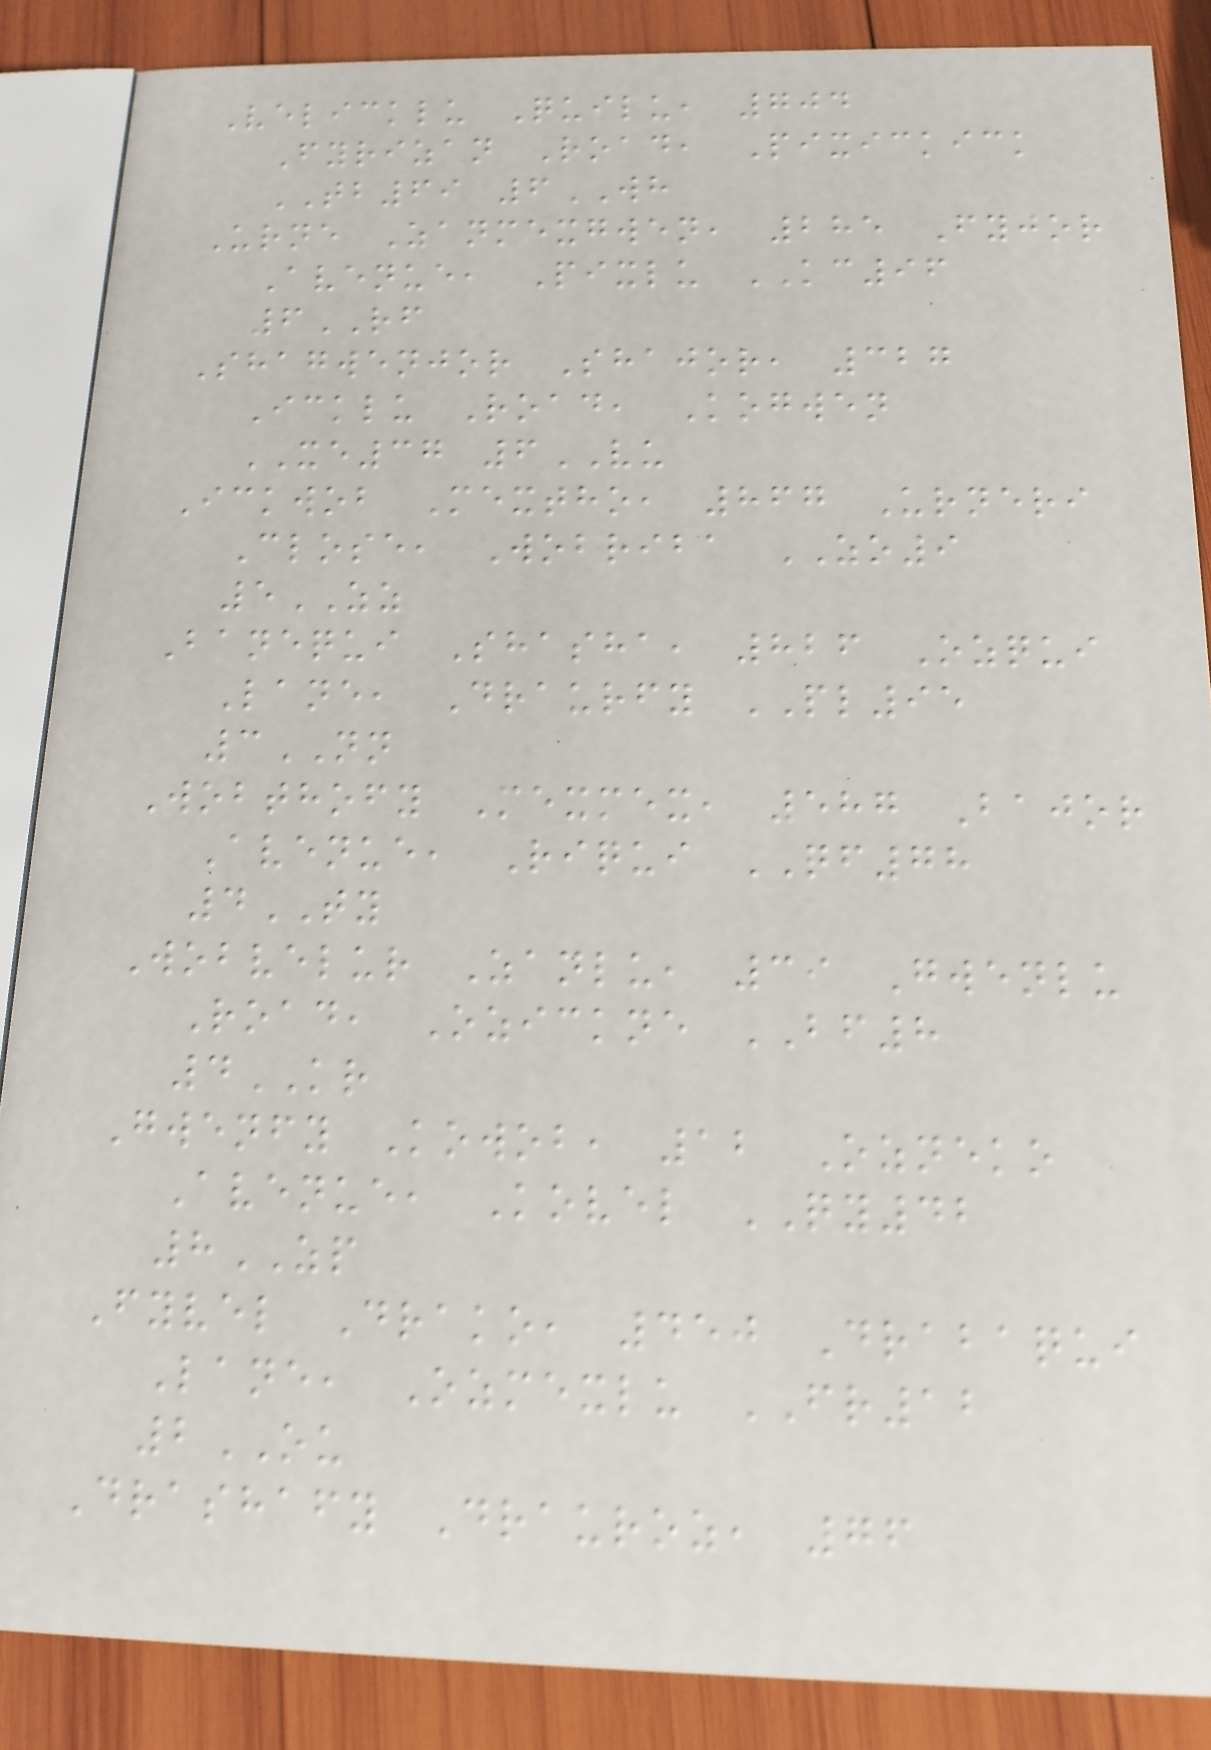Velicklu Quilu, 704
Fyrizan Road, Pixickick
TB69 6WH
Urne Zanmexgwen, 285 Fyjor
Avenue, Pixlu KC96
6RF
Shagwenjor Shajor, 327
Icklu Road, Kogwen
XE37 6VU
Ickwob Mextho, 867 Urneri
Close, Wobriba ZO9
5ZZ
Banequi Shasha, 826 Ozqui
Lane, Draurfy PL95
3NN
Wobthofy Mexmex, 587 Bajor
Avenue, Riqui QF78
4TY
Wobvelur Zanlu, 39 Gwenlu
Road, Ozickne BF8
4KR
Gwenfy Kowob, 12 Ozneko
Avenue, Kovel QY42
8ZP
Fyvel Drako, 450 Drabaqui
Lane, Ozmexlu FR12
2OU
Drashafy Drauroz, 76
